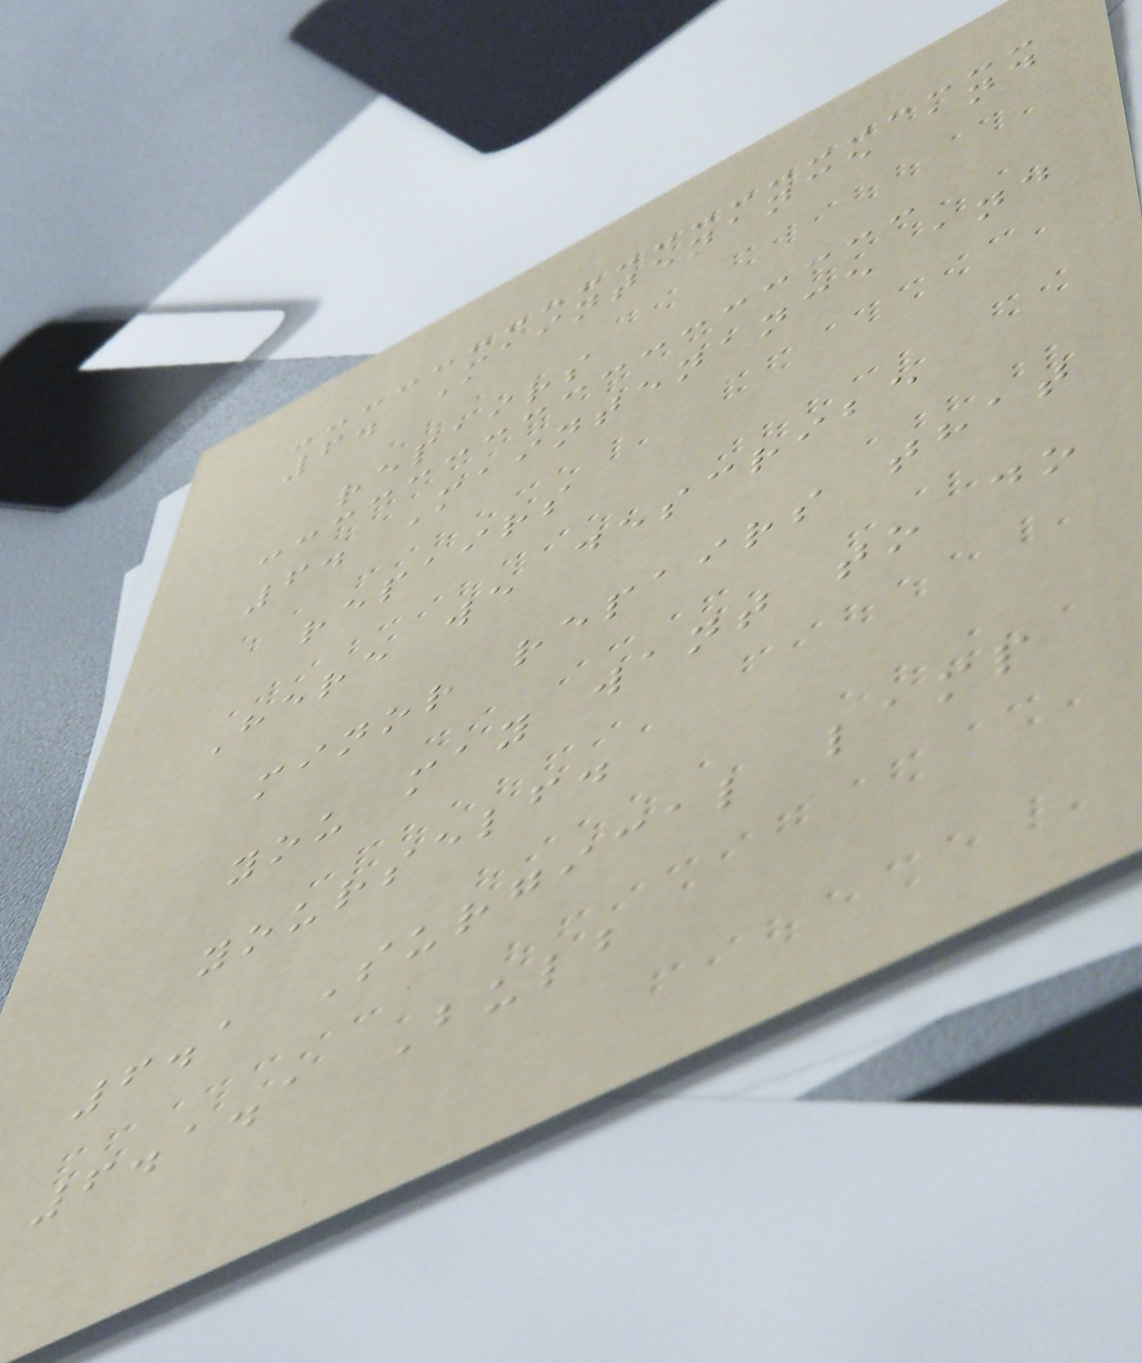6. Maintenance and
repairs
6. Maintenance and
repairs
Here we describe
minor repairs that
you may want to do
yourself.
6.1 Surgical lamp
6.1.1 Bulb
